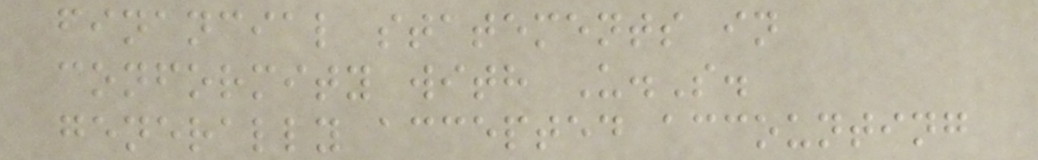financial statements in
conformity with U.S.
generally accepted accounting
